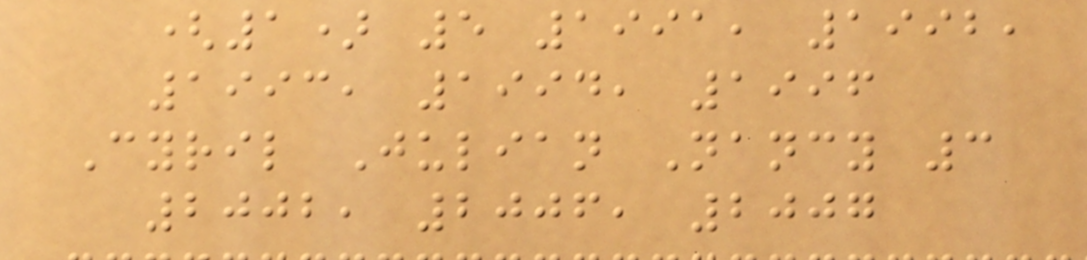(1) 5 1991, 1992,
1993, 1994, 1996
Cyril Julian Nancy 3
2002, 2006, 2007
